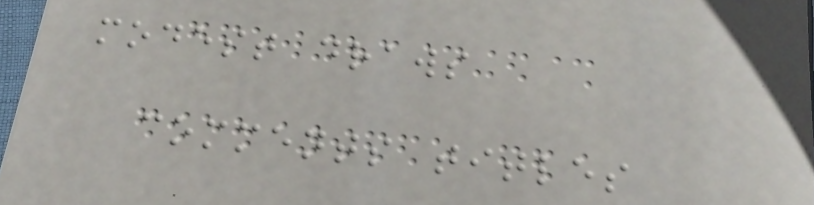modest draws
comments titles
